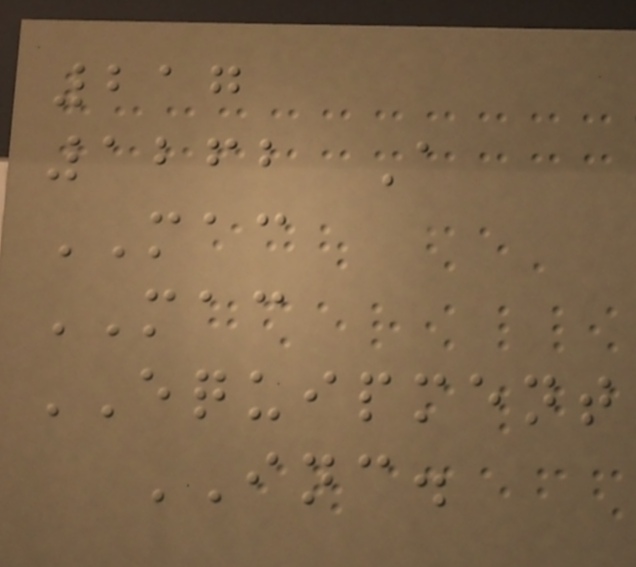217
1262 A
MAC
MAC
EQUIPMENT
INC.
